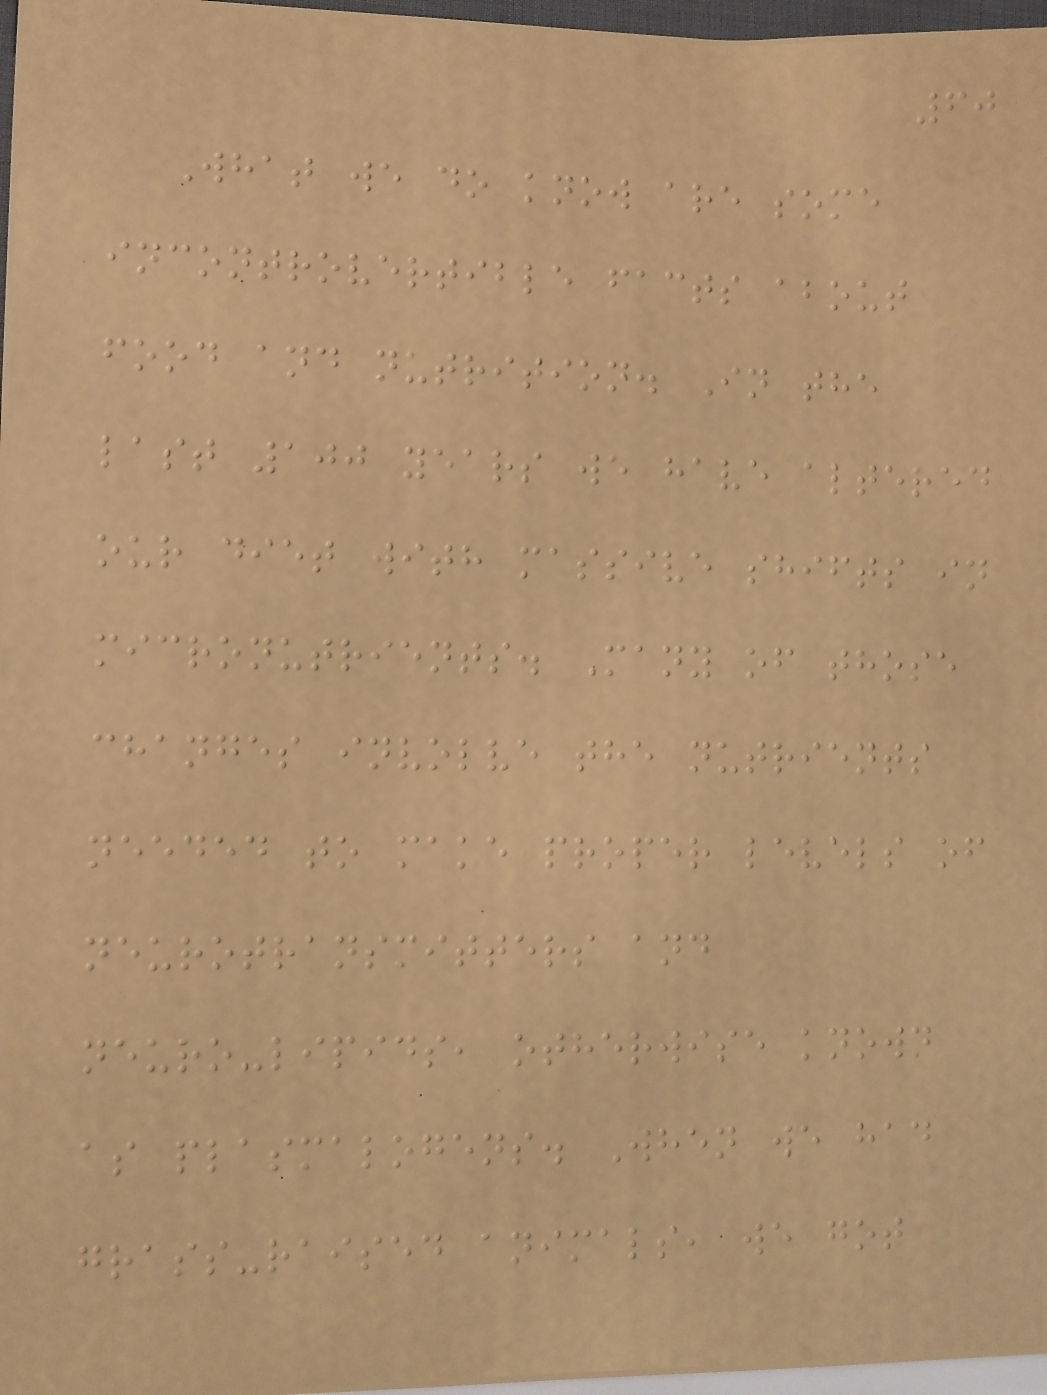60
What we do know are some
incontrovertible facts about
food and nutrition. In the
last 100 years we have altered
our diet with massive shifts in
micronutrients. Many of those
changes involve the nutrients
needed to make proper levels of
neurotransmitters and
neuro-lipids, otherwise known
as plasmalogens. When we had
grass-raised animals, we got
